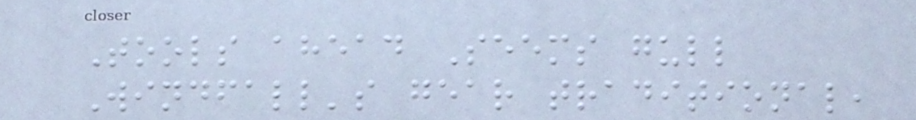Tools ahead Seems gull
Windfall's gear traditional,
